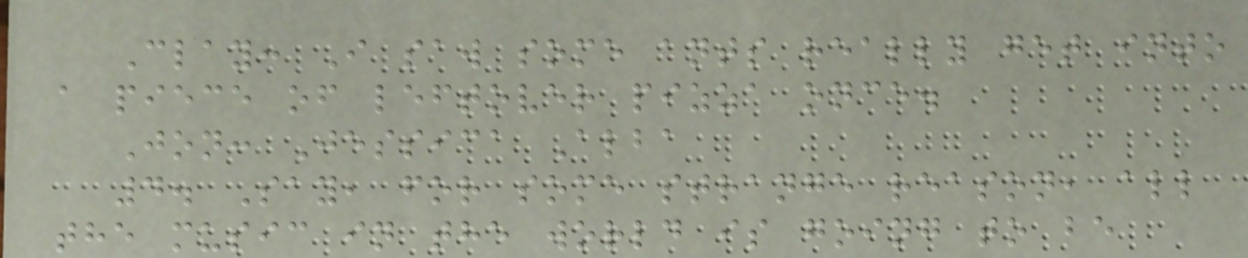Clay: I saw some ants really get into
a piece of leftover pizza once.
Jon: Jessica Alba
4. Say, for some strange reason, all
the music in the world is going to be
